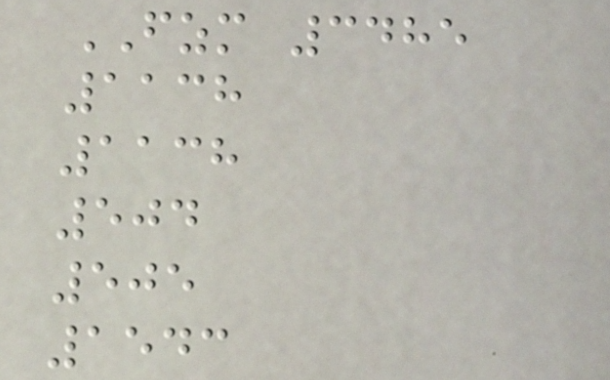FZM 3485
1138
1138
504
505
1543
